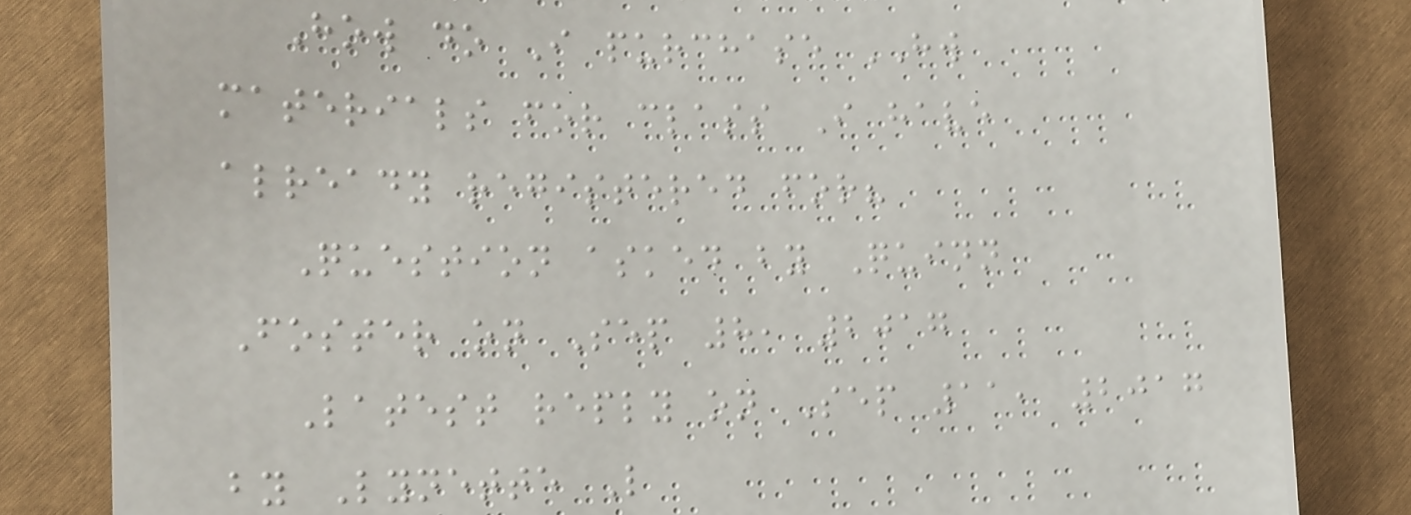How do I purchase HW
materials for class I have
already registered for?
Question asked by Quinn
Foster on Sep 8, 2017
Latest reply on Sep 11, 2017
by Lynette L
